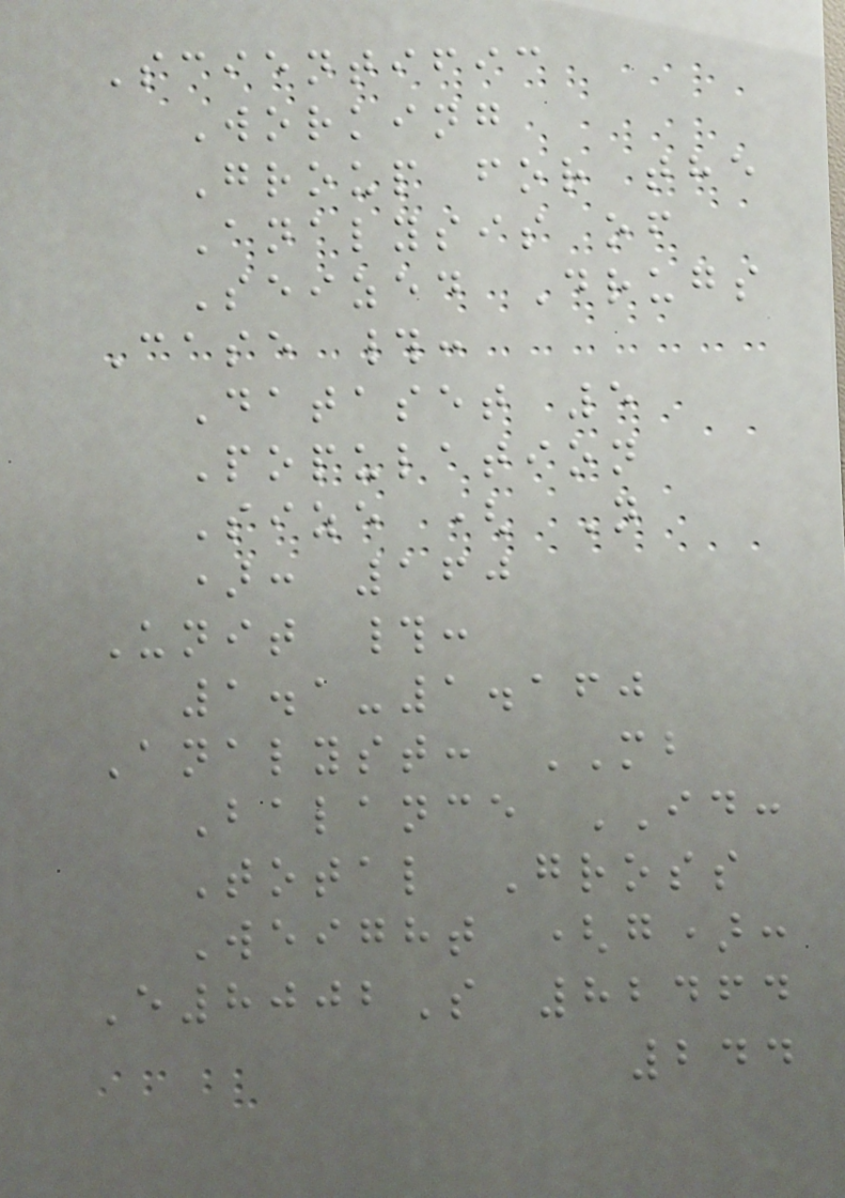Scientific
Working
Group for the
Analysis of
Seized Drugs
Case #:
Dataset 5
Population
Size ( N
): 160
Unit #:
1.1-1.160
Analyst: MB
Balance ID:
Total Gross
Weight (g):
E8002S 82464
244
